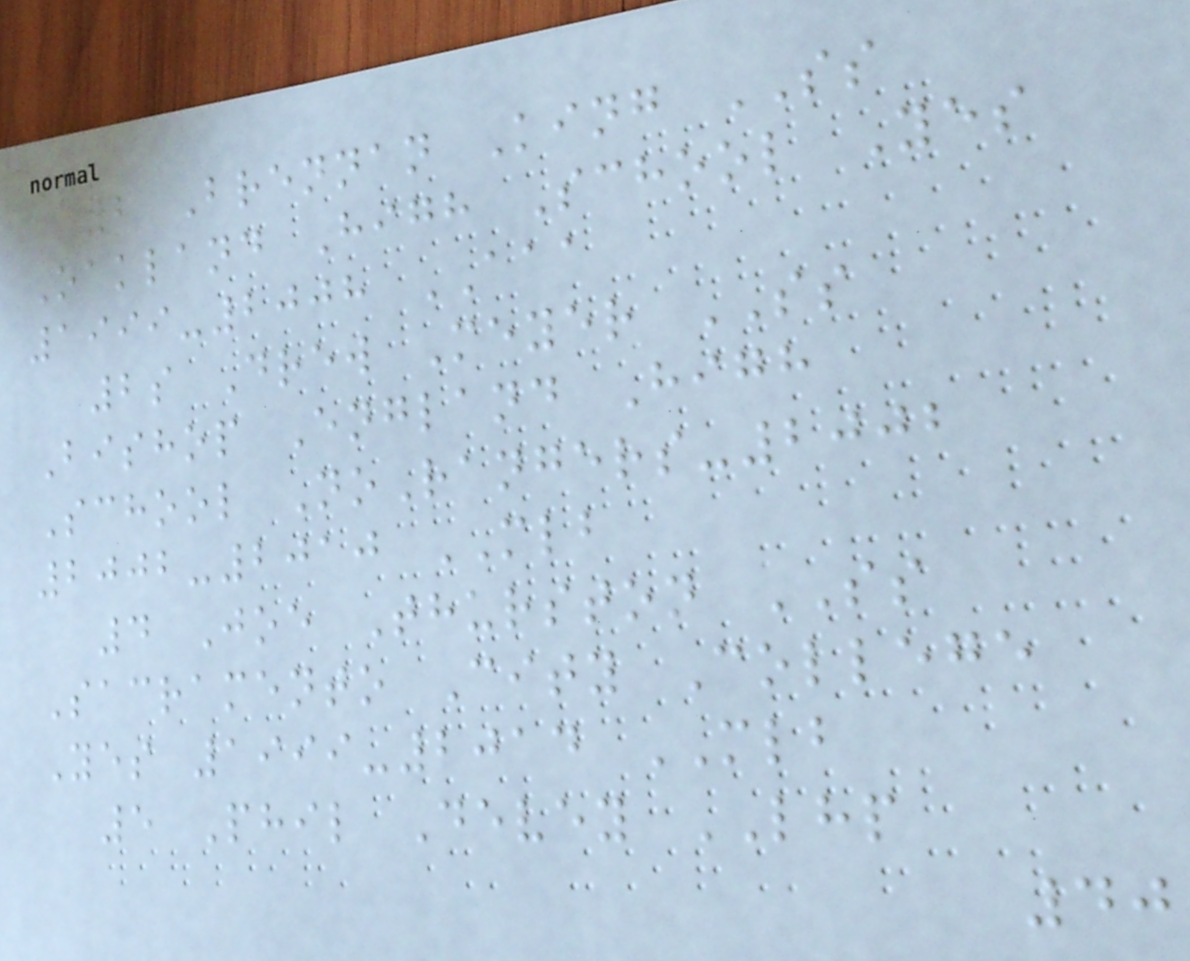2 Brennan King SS
Oakland High School Yes
1999-2008 AAA
2s Drew Meyer SS
Bishop England High
School NoRangers-2002
2002-2010 MLB
4 Joe Thurston SS
Sacramento City College
Yes 1999-2014 MLB
5 Phil Devey LHP
40
